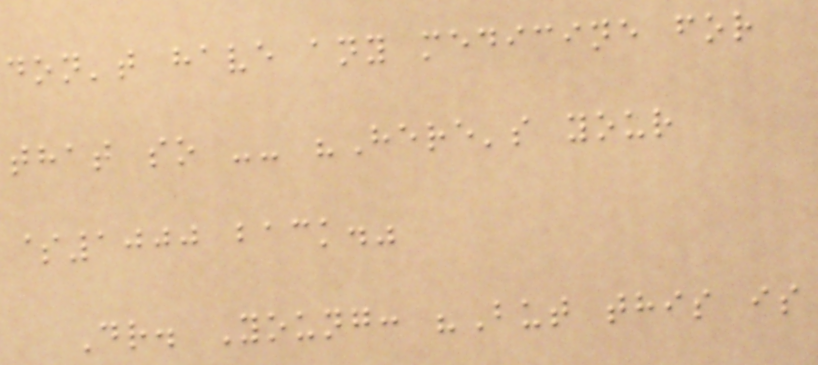don't have any medicine for
that so -- "Here's your
$1000 back."
Dr. Young: "But this is
